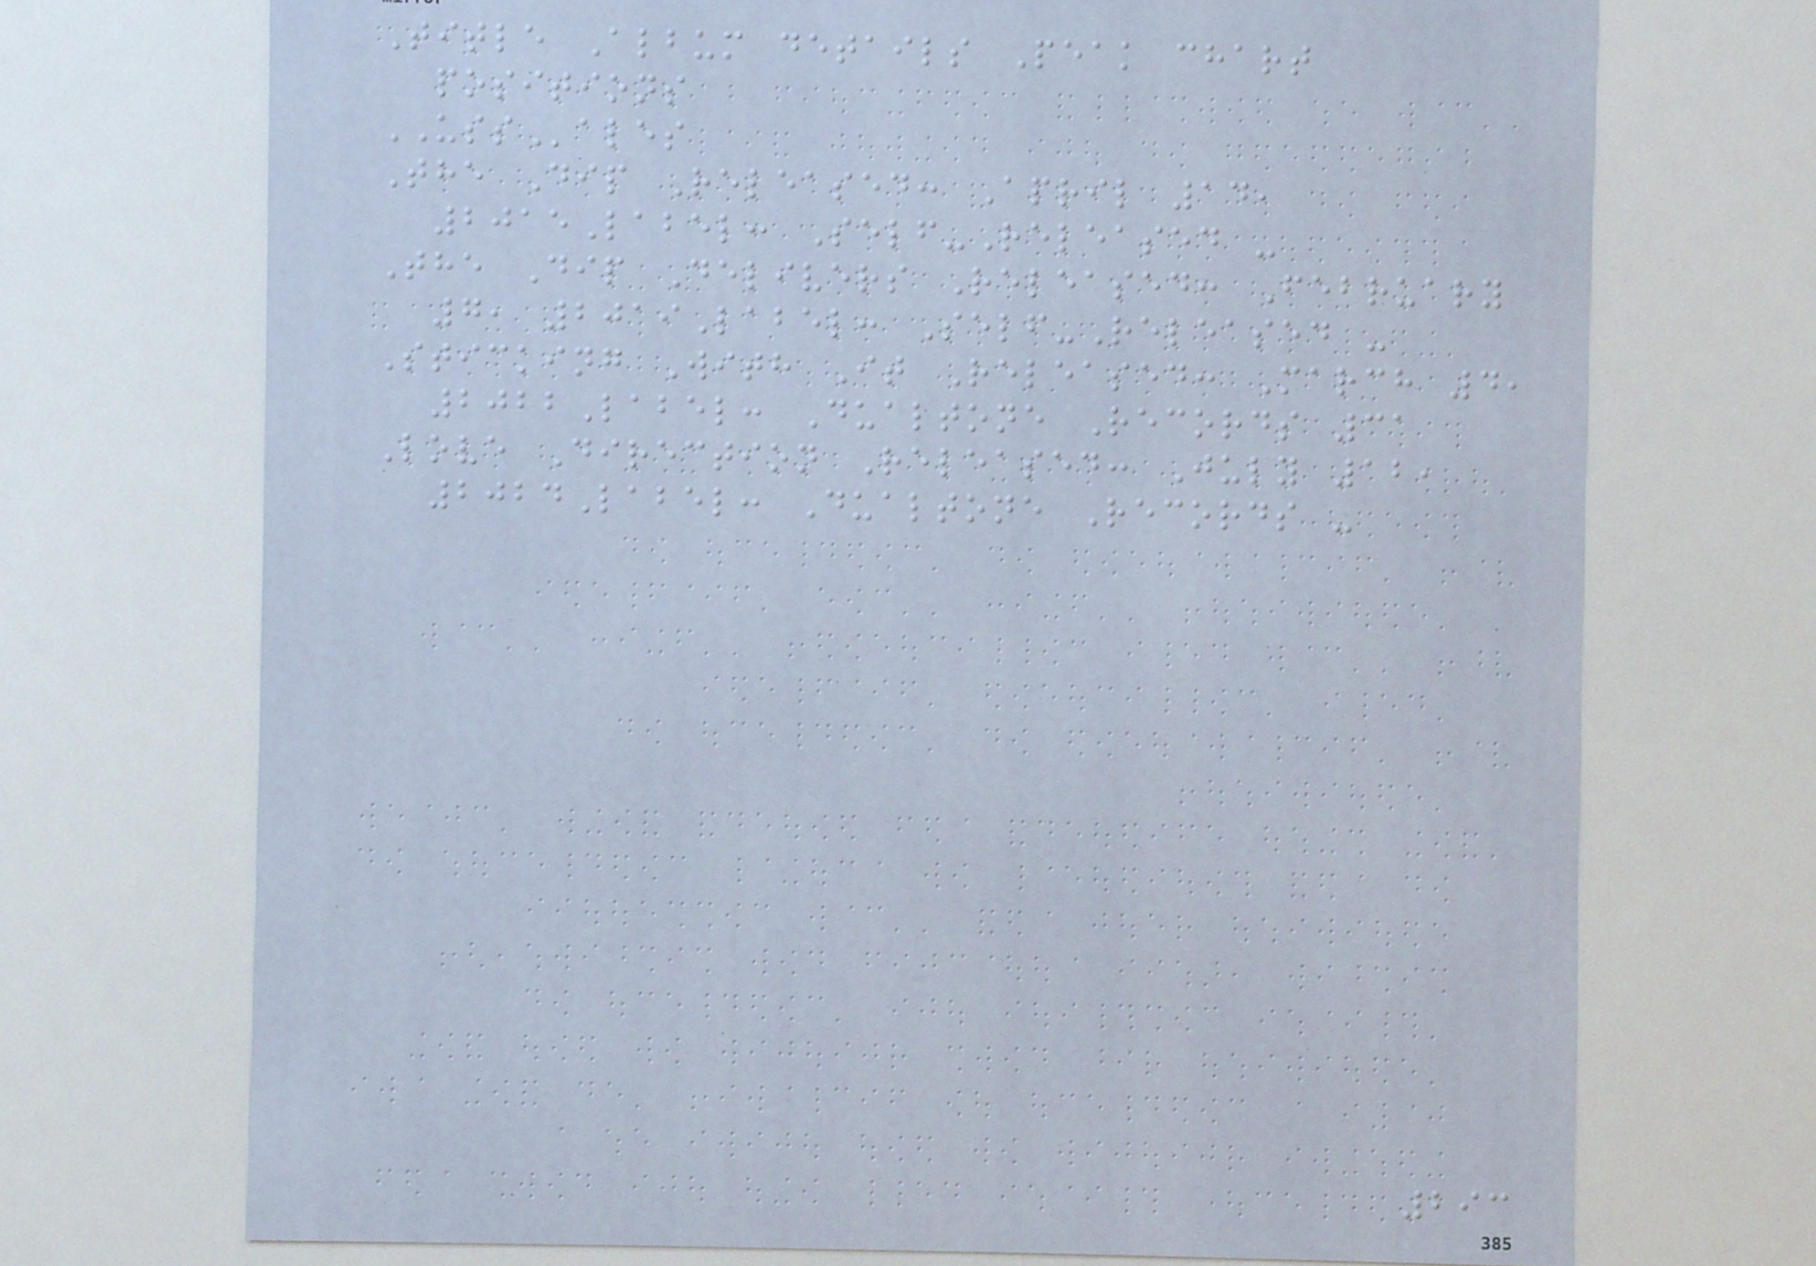Title Album details Peak chart
positions
USSales
The Dip Released: April 14,
2015Label: Self-Released -
The Dip Delivers Released: February
7, 2019Label: Self-Released -
Sticking With It Released: March 4,
2022Label: Dualtone Records 31
Love Direction Released: July 12,
2024Label: Dualtone Records -
293
